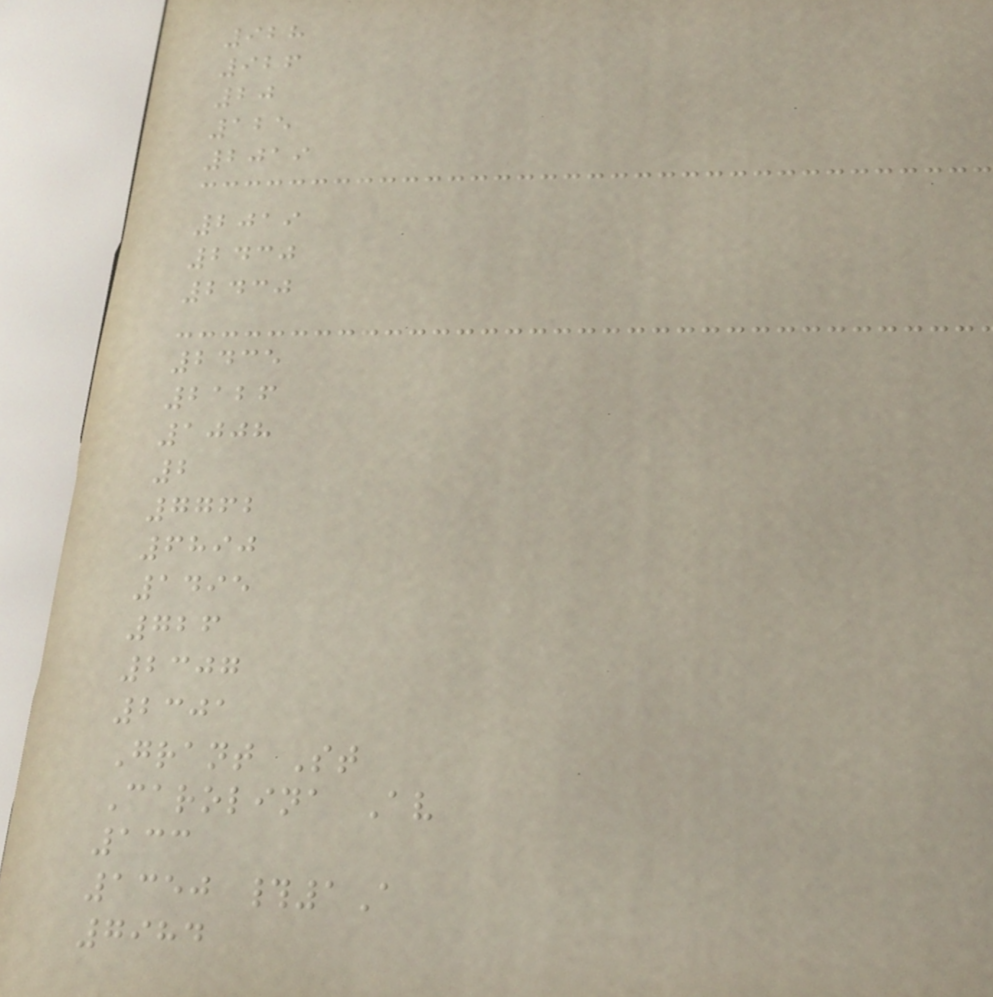928
926
20
125
2019
2019
2430
2430
2435
2126
1008
2
7762
6890
1495
726
2307
2301
Grant St
Carolina Av
133
1350 #1A
7984
